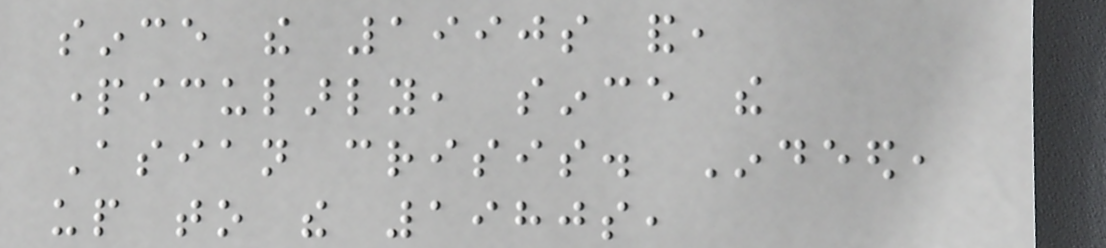since the 1990s and,
particularly, since the
Asian crisis. Indeed,
up to the 1980s,
